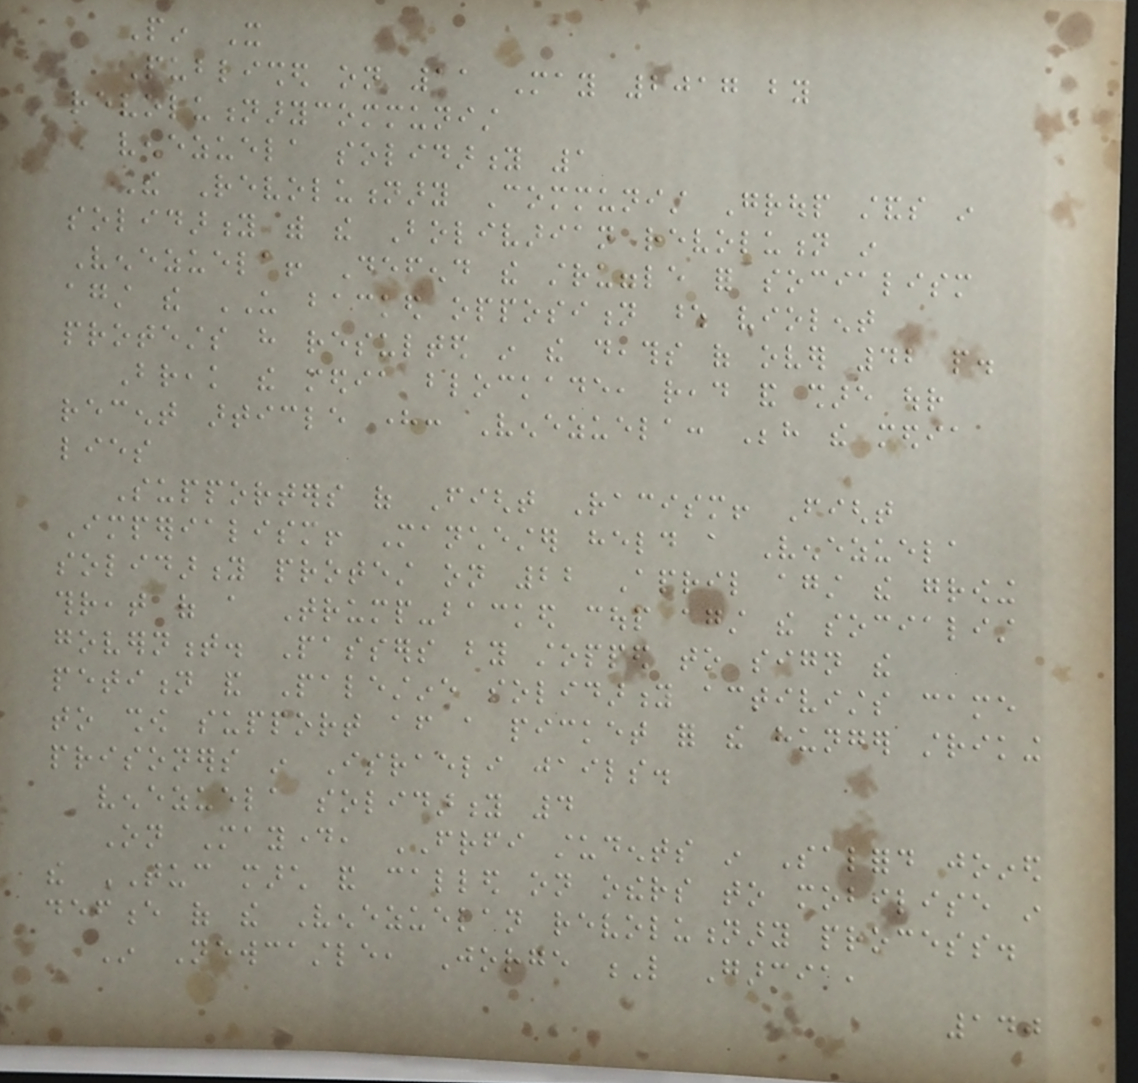Pin It
Published on 11 May 2017 by
revolutionarycommunist
venezuela solidarity 1
The Revolutionary Communist Group stands in
solidarity with the Bolivarian revolution in
Venezuela! Defend the struggle for socialism
against the US backed opposition whose violent
protests have resulted in the deaths of over 42 people.
Break the media blockade, read and share our
recent article here: Venezuela: Behind the media
lies
Supporters of Fight Racism! Fight
Imperialism! Manchester held a Venezuela
solidarity protest on 22 April against the growing
threat of a Trump-backed coup against the socialist
government. Passers by stopped to sign the
petition and Palestine solidarity activists came
to show support after a picket for the hunger striking
prisoners in Israeli jails.
venezuela solidarity 4
On Mayday, FRFI students in Salford joined
the TUC march and called on others to mobilise in
defence of the Venezuelan revolutionary process.
In Newcastle, Jorge L Garcia,
140
